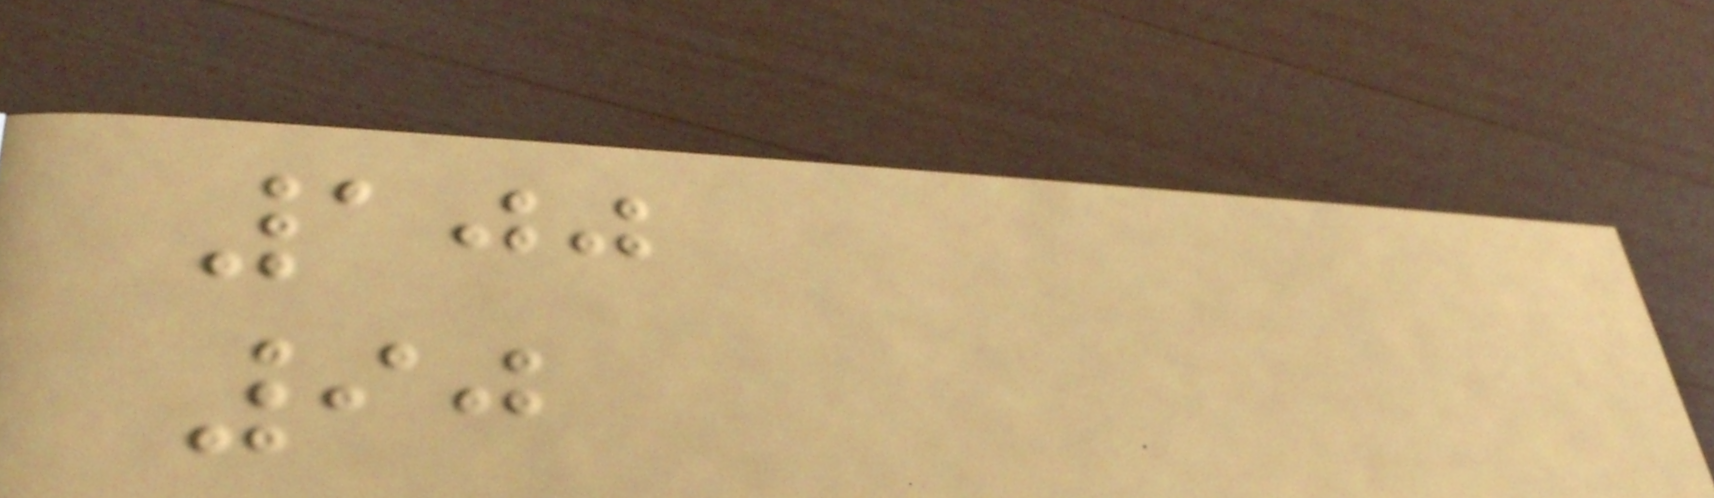100
90
